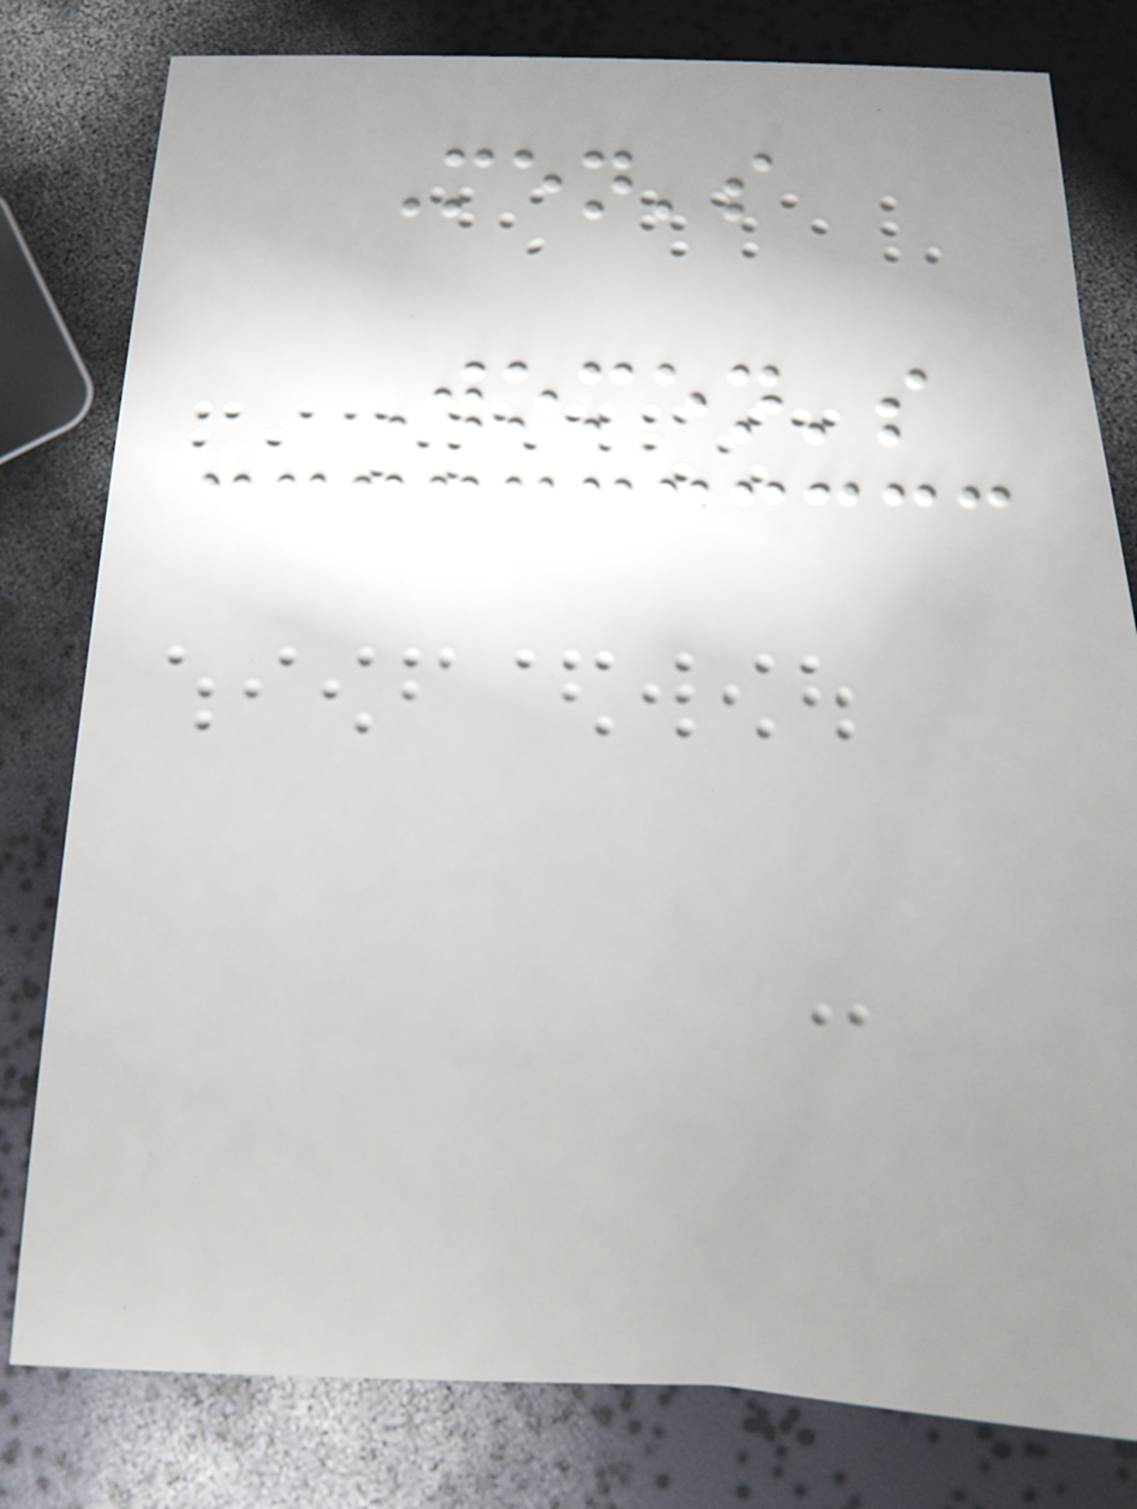Men's
Women's
